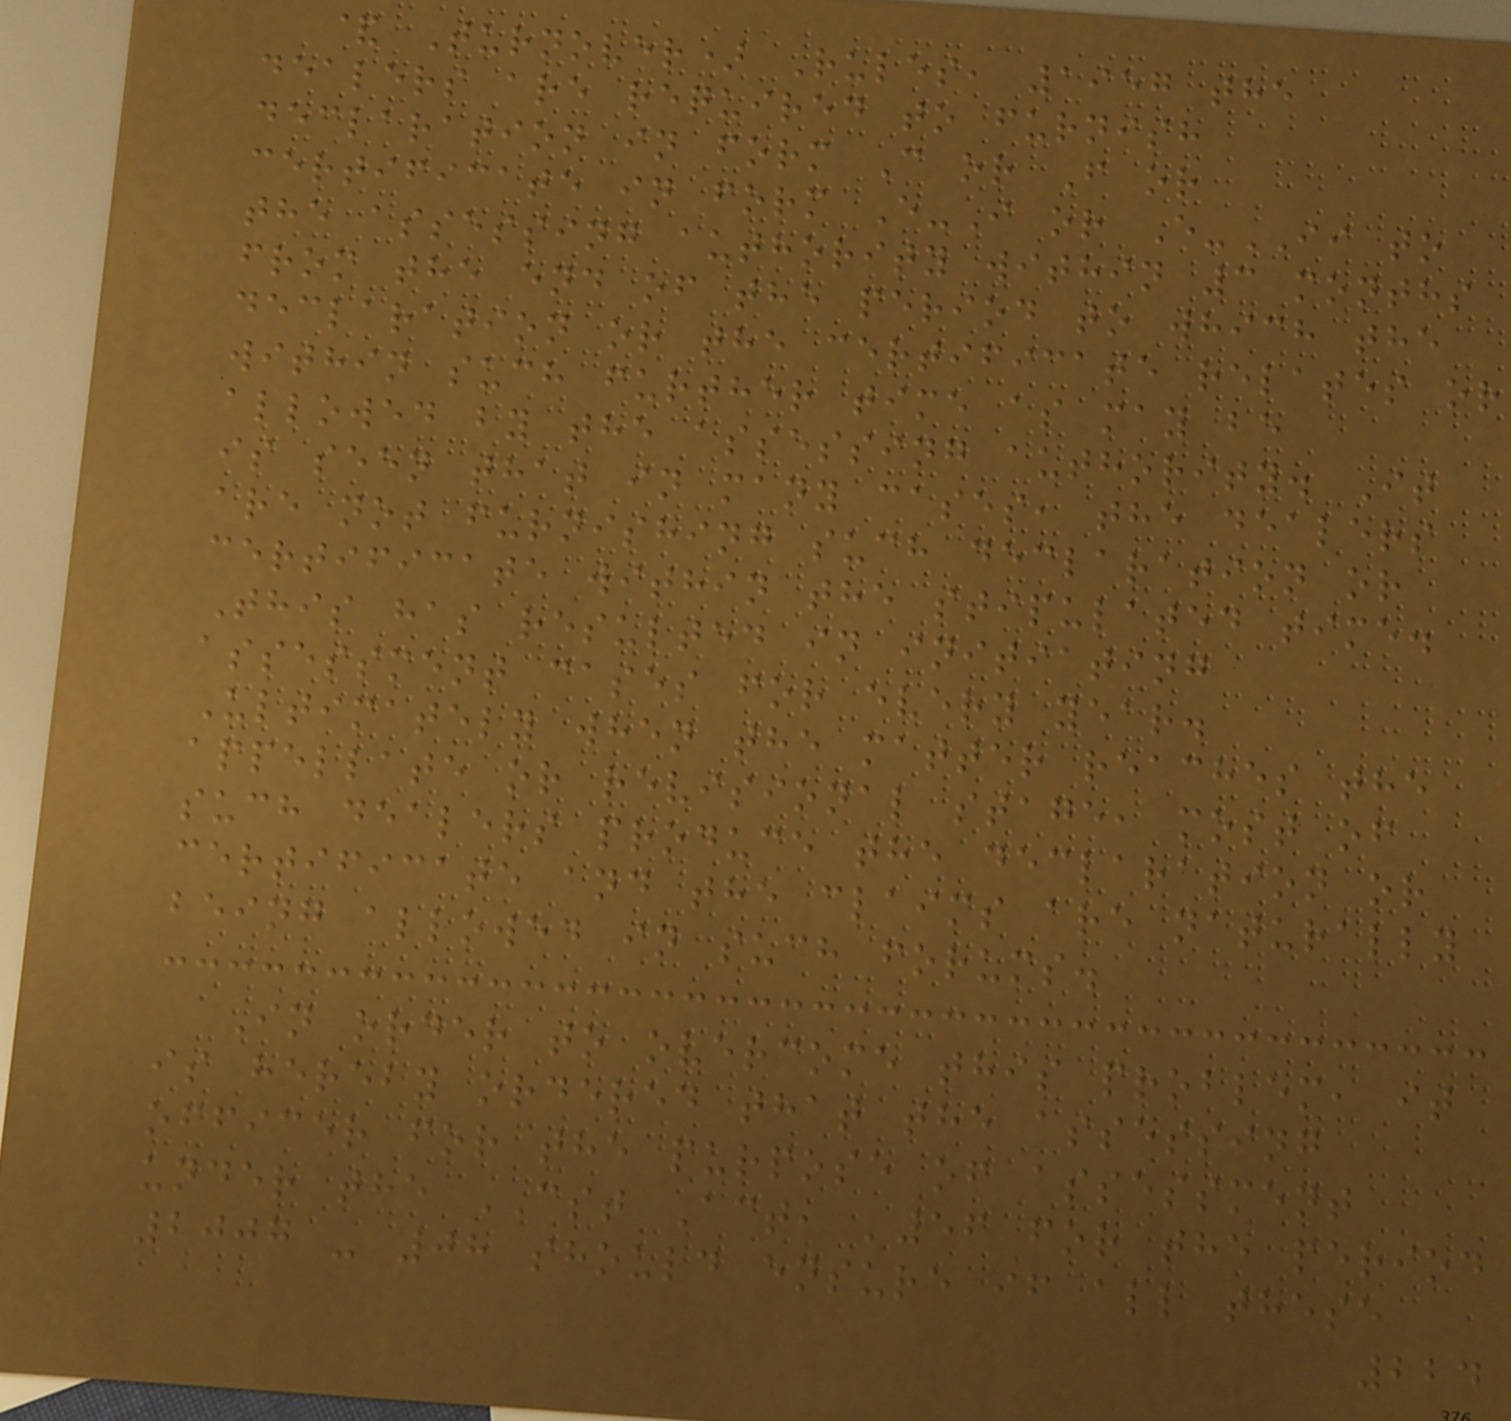& Turnover) Rules, 1957 the
dealers are required to furnish
declaration in form C or F or
certificate in form E-I or E-II to
the assessing authority within 3 months
from the end of the period to which the
declaration or the certificate relates or
within such further time as may be
allowed by the assessing authority. It
is seen that in many cases, the dealers
are not furnishing such declaration or
certificate within the stipulated time.
This has resulted in initiating
assessment cases for every year.
Ultimately when the matter reaches the
appellate or revisional stage, most of
such dealers produce the declaration or
certificate and the claims are naturally
being allowed in such forums.
In order to overcome this problem, it
is hereby ordered that the assessing
officer for the purpose of assessment
under the CST Act, '56 for the period
2007 - 08 should ensure if all these
224
